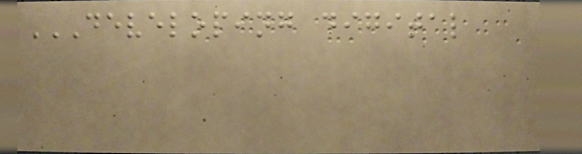DEVELOPING DIGITAL
